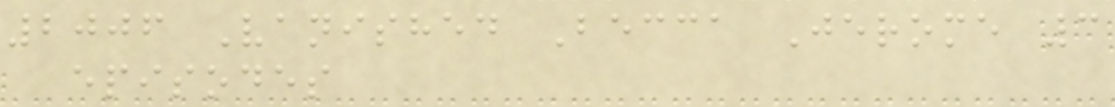2006 Vanished Becca Jerome 3
episodes
